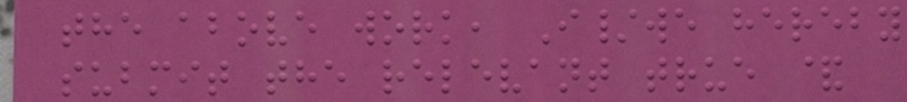the above work, I/we hereby
submit the relevant true &
